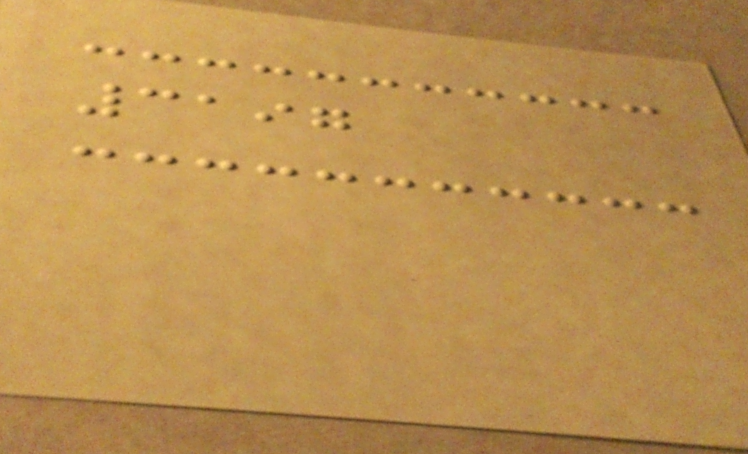3197
